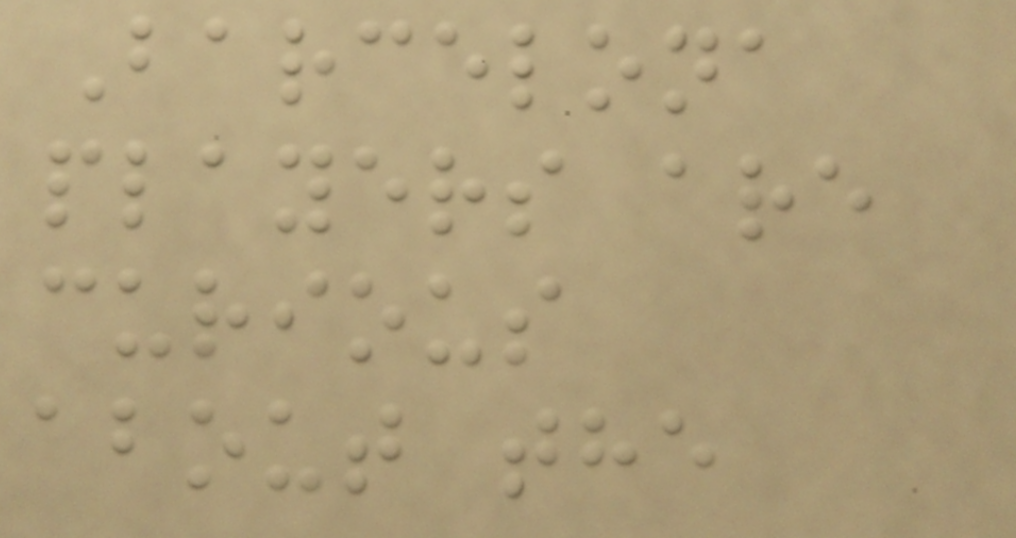Barcelona
players are
curious
about the
